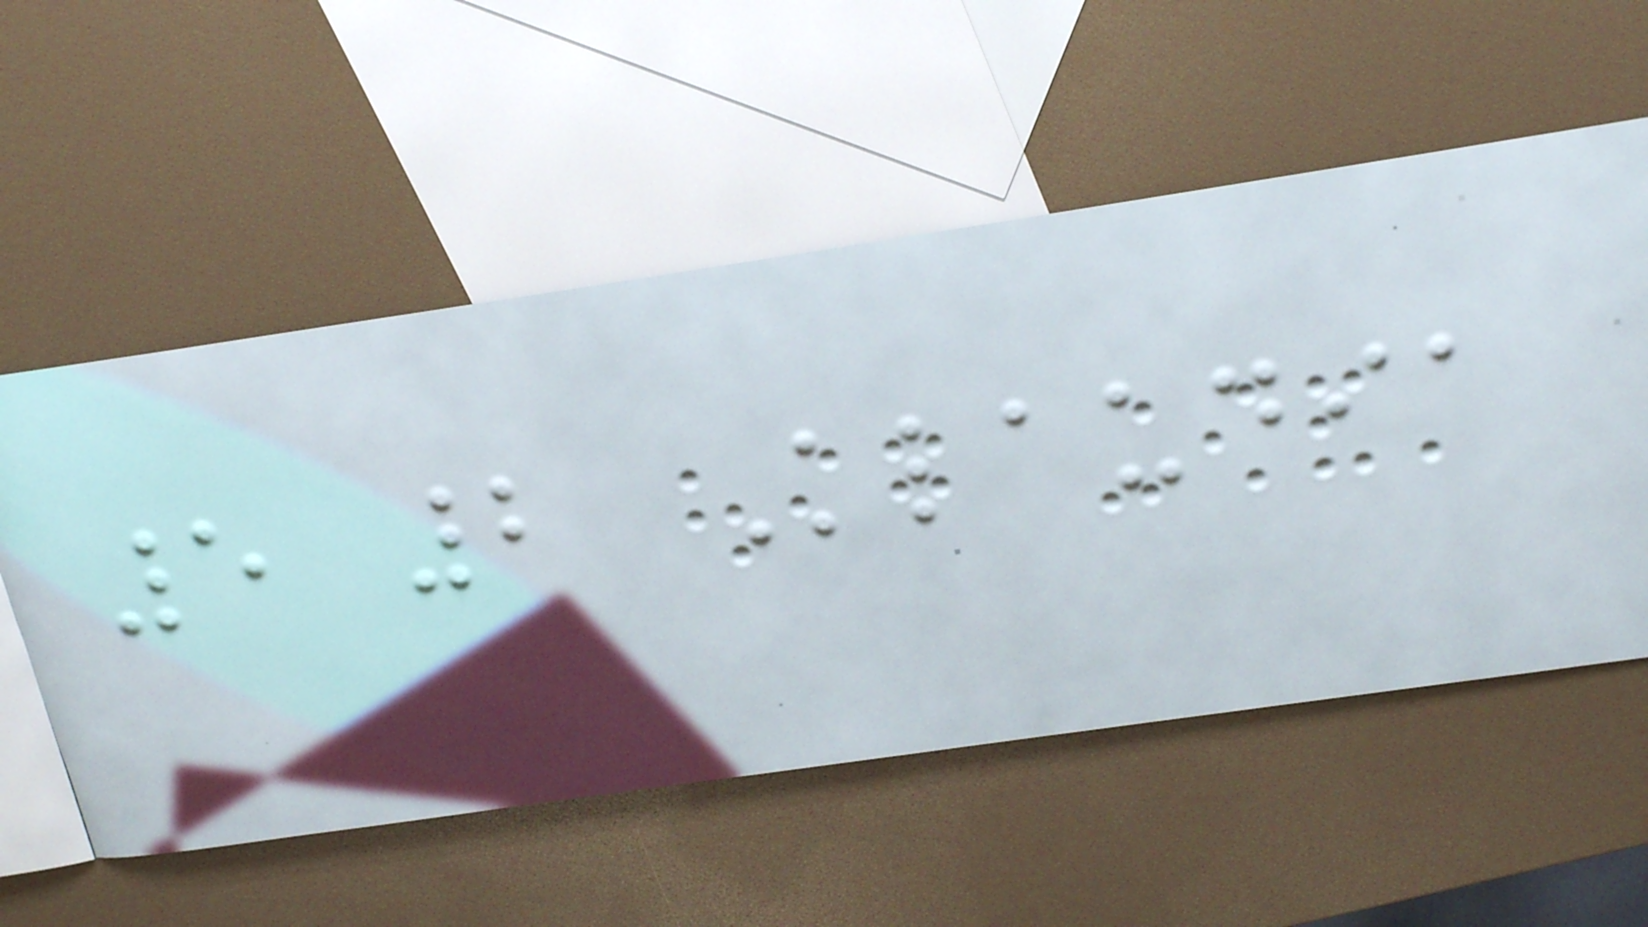5 2 Klaudia
